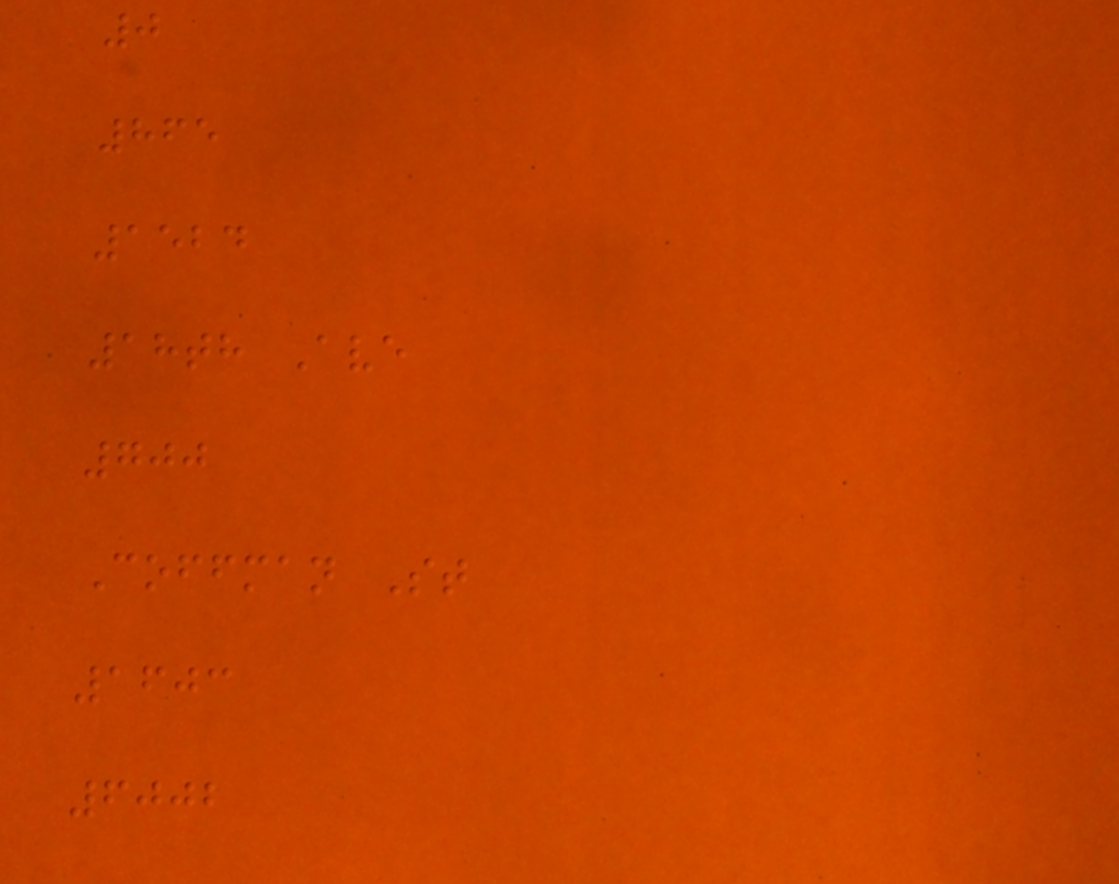0
865
1524
18th Ave
700
Coffman St
1603
6002
